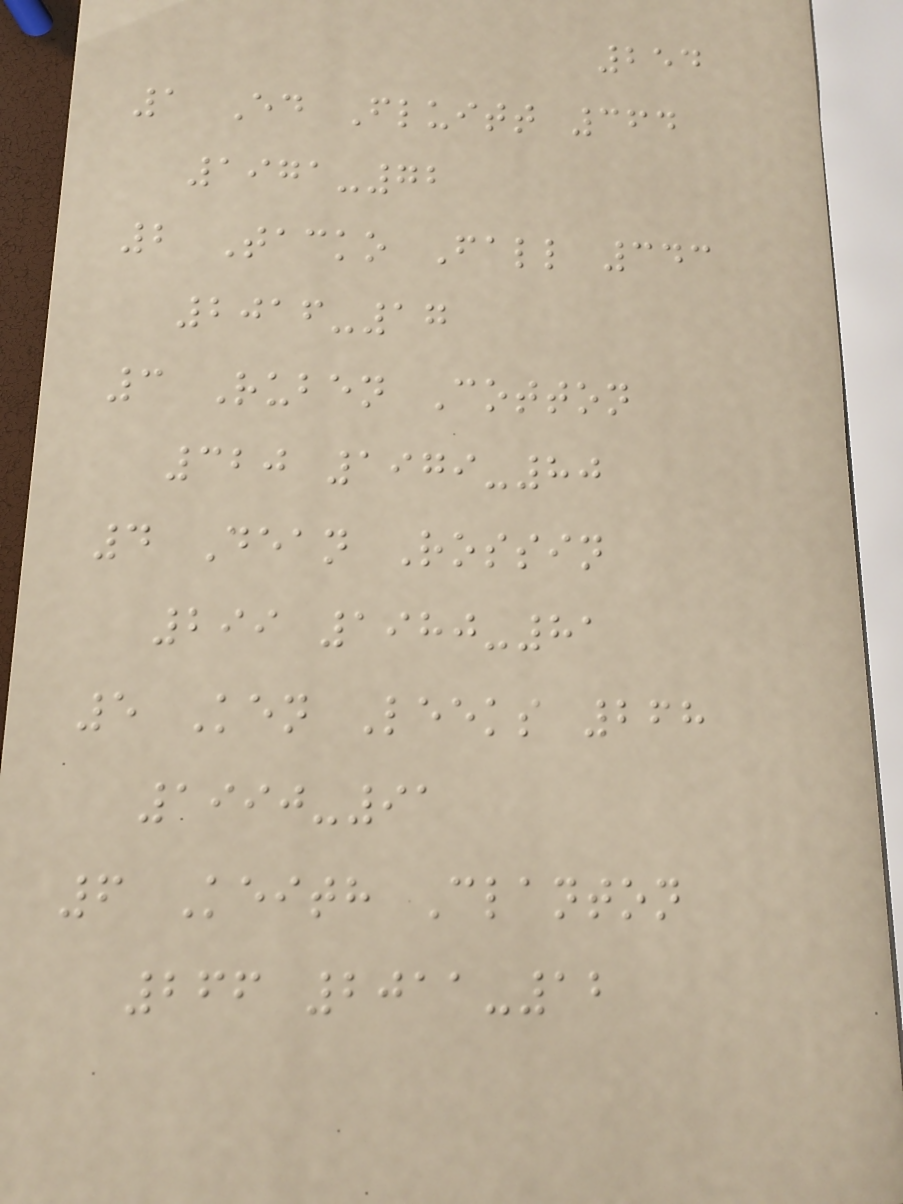254
1 Ed Fluitt 364
1971-72
2 Tacko Fall 343
2016-17
3 Ruben Cotton
320 1979-80
4 Dean Rossin
299 1980-81
5 Ken Leeks 268
1990-91
6 Keith Clanton
266 2011-12
